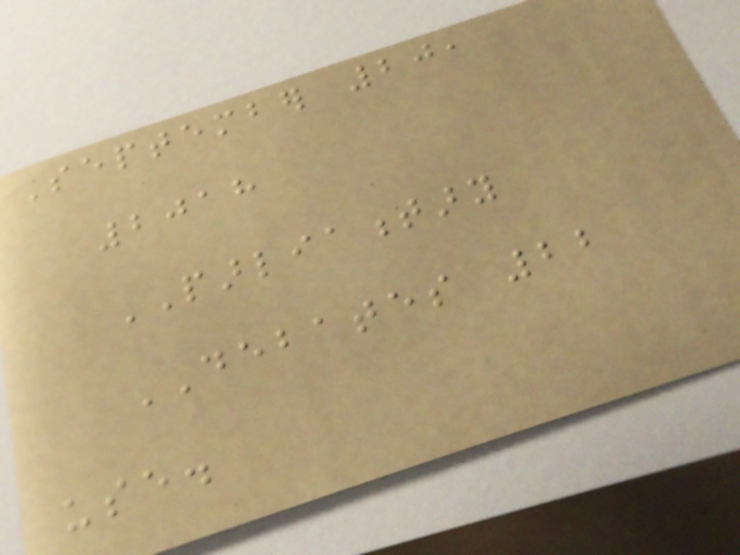September 20,
2018
PARLIAMENTARY
DEBATES 22
use.
